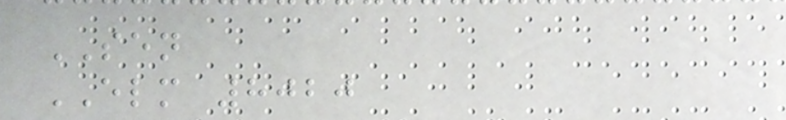SEN
ELM 8020
